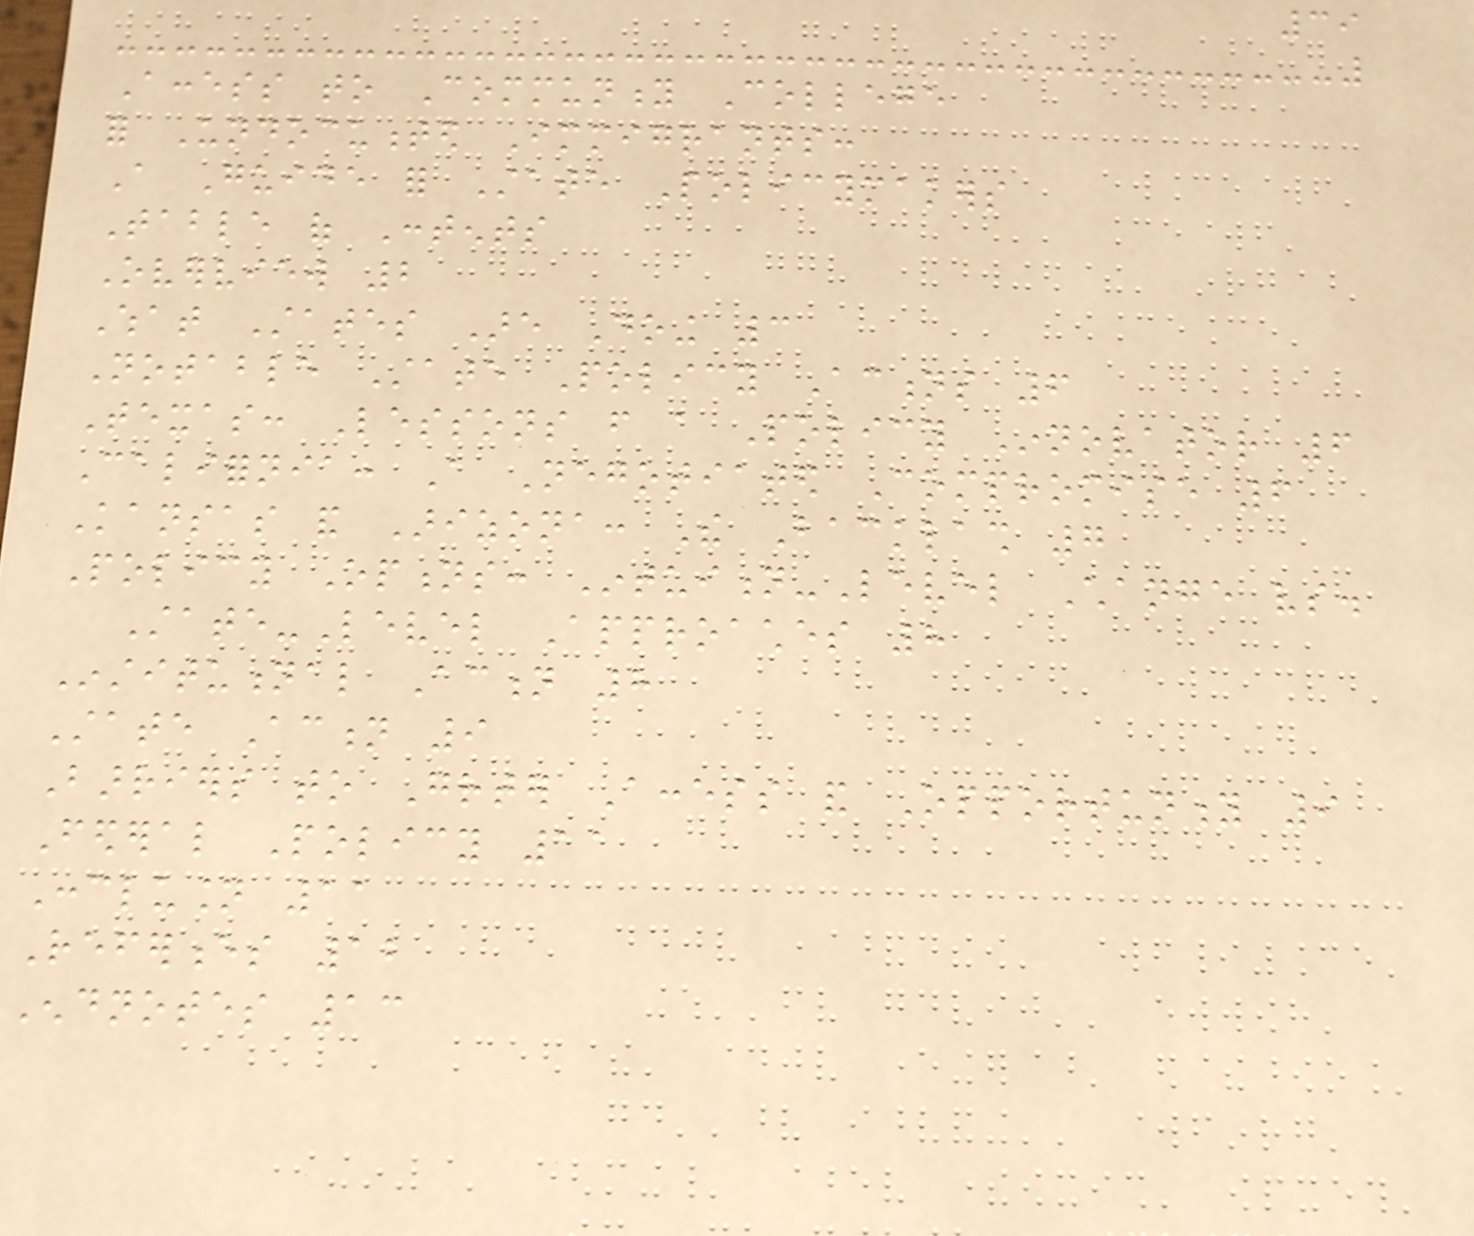39
Access to Community College
for Undocumented Immigrants:
A Guide for State Policymakers
Table of Contents
Overview 2
What States Are Doing 3
Notable State Policy Actions 6
Texas: Lessons from a Policy Innovator 6
California: A Negotiated Compromise 6
Kansas and Arizona: The Backlash 7
Policy Options: Intuition-Level Change vs.
State-Level Approaches 8
Institutional Action 8
State Action 9
Barriers to Greater Access and Opportunity 9
Federal Policy 11
Conclusion 11
References 12
Endnotes 13
